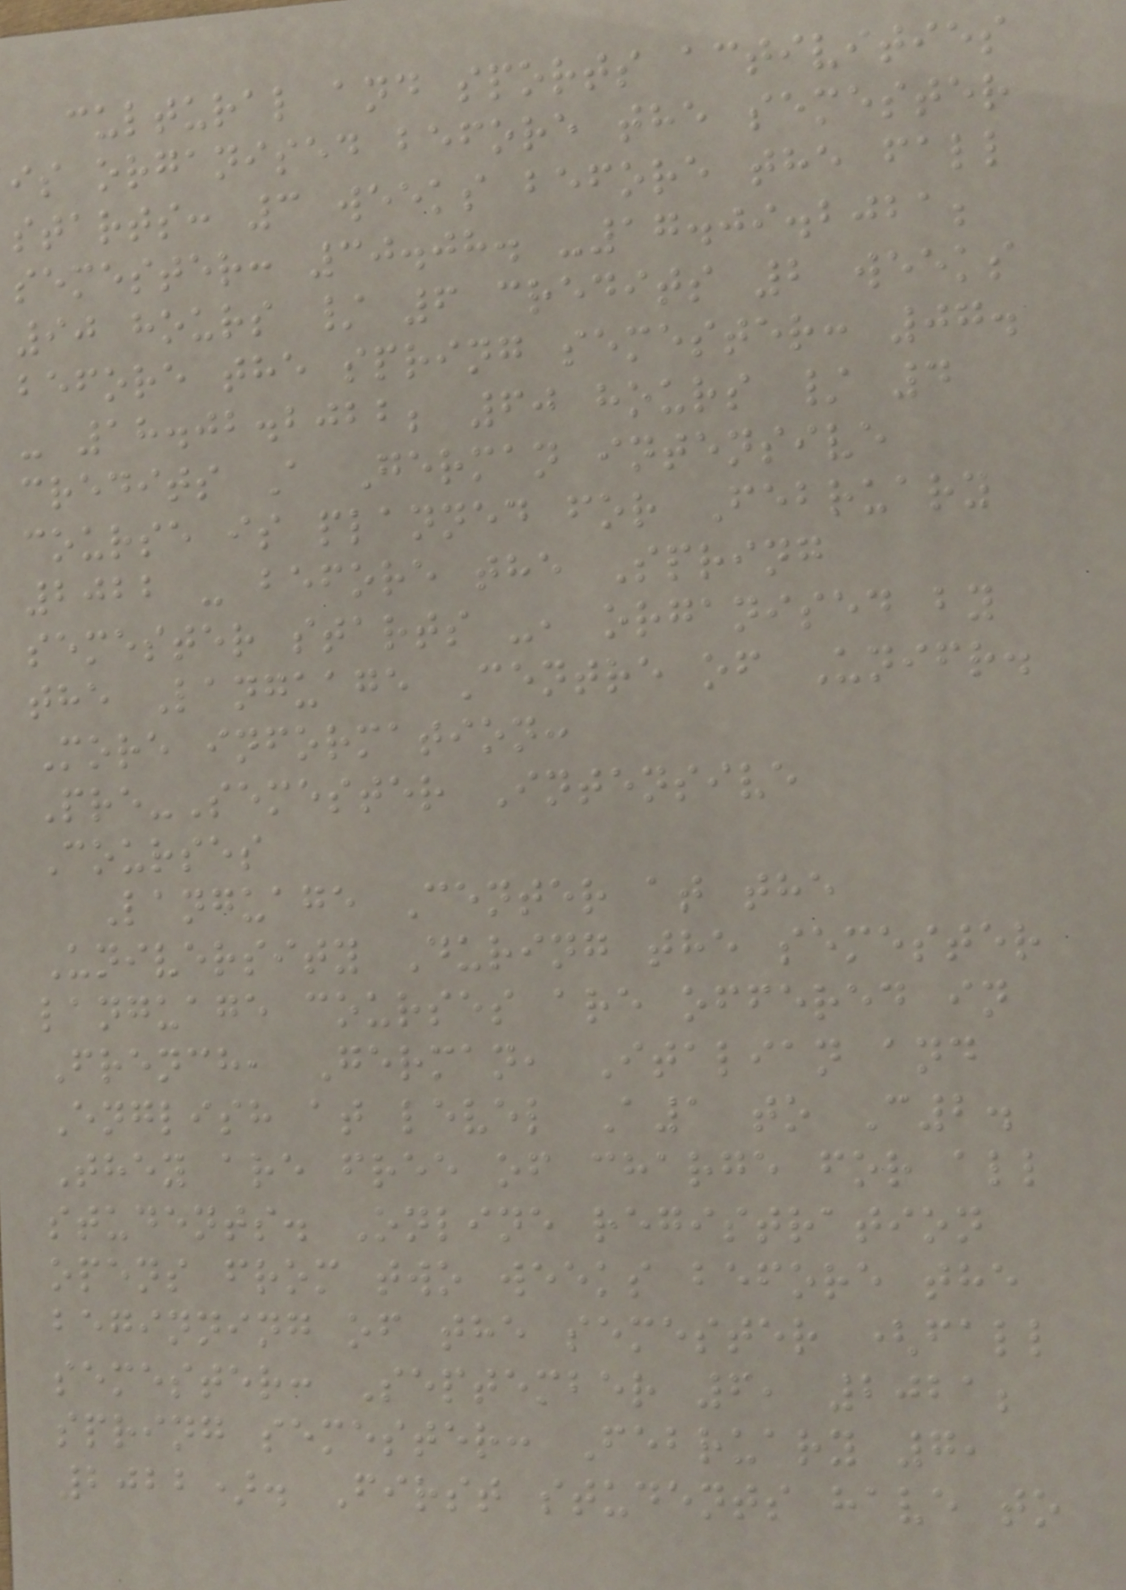cultural and sports activities
is organised before the semester
starts: 3 weeks before the fall
semester: 30.08. -17.09.2021;
90 hours / 6 credits 2 weeks
before the spring semester: 07.
- 18.02.2022; 60 hours / 4
credits A German intensive
course is planned for February
2022 - before the Spring
semester starts -, organised by
the Language Centre of Unifr.
More information:
Pre-Semester Intensive
Courses
Language Center at the
University During the semester
language courses are offered in
French, German, Italian and
English at level A1 to C2.
They are free of charge for all
students. Online registration
opens from two weeks before the
beginning of the semester (fall
semester: September 6, 2021;
spring semester: February 7,
2022). First students have to
